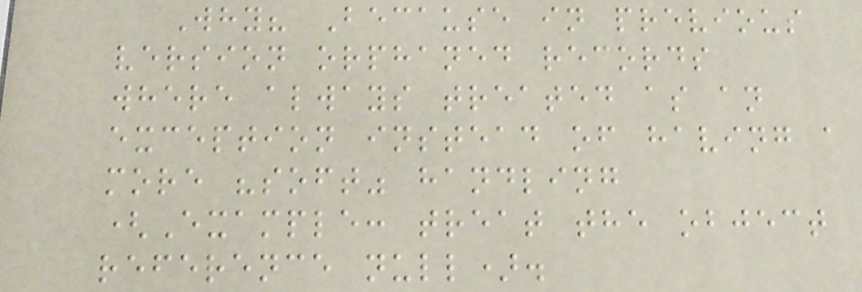Why? Because in previous
version orphaned records
where always treated as an
exception instead of having a
more "soft" handling
(Example: treat the object
reference null).
